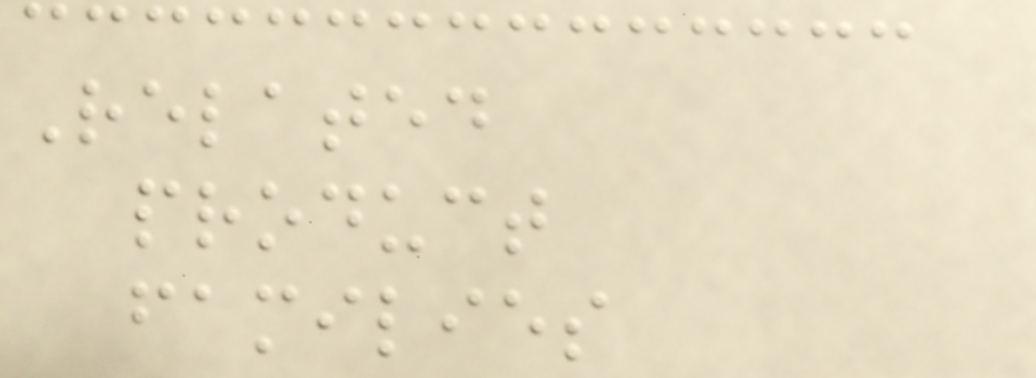Related
product
families
